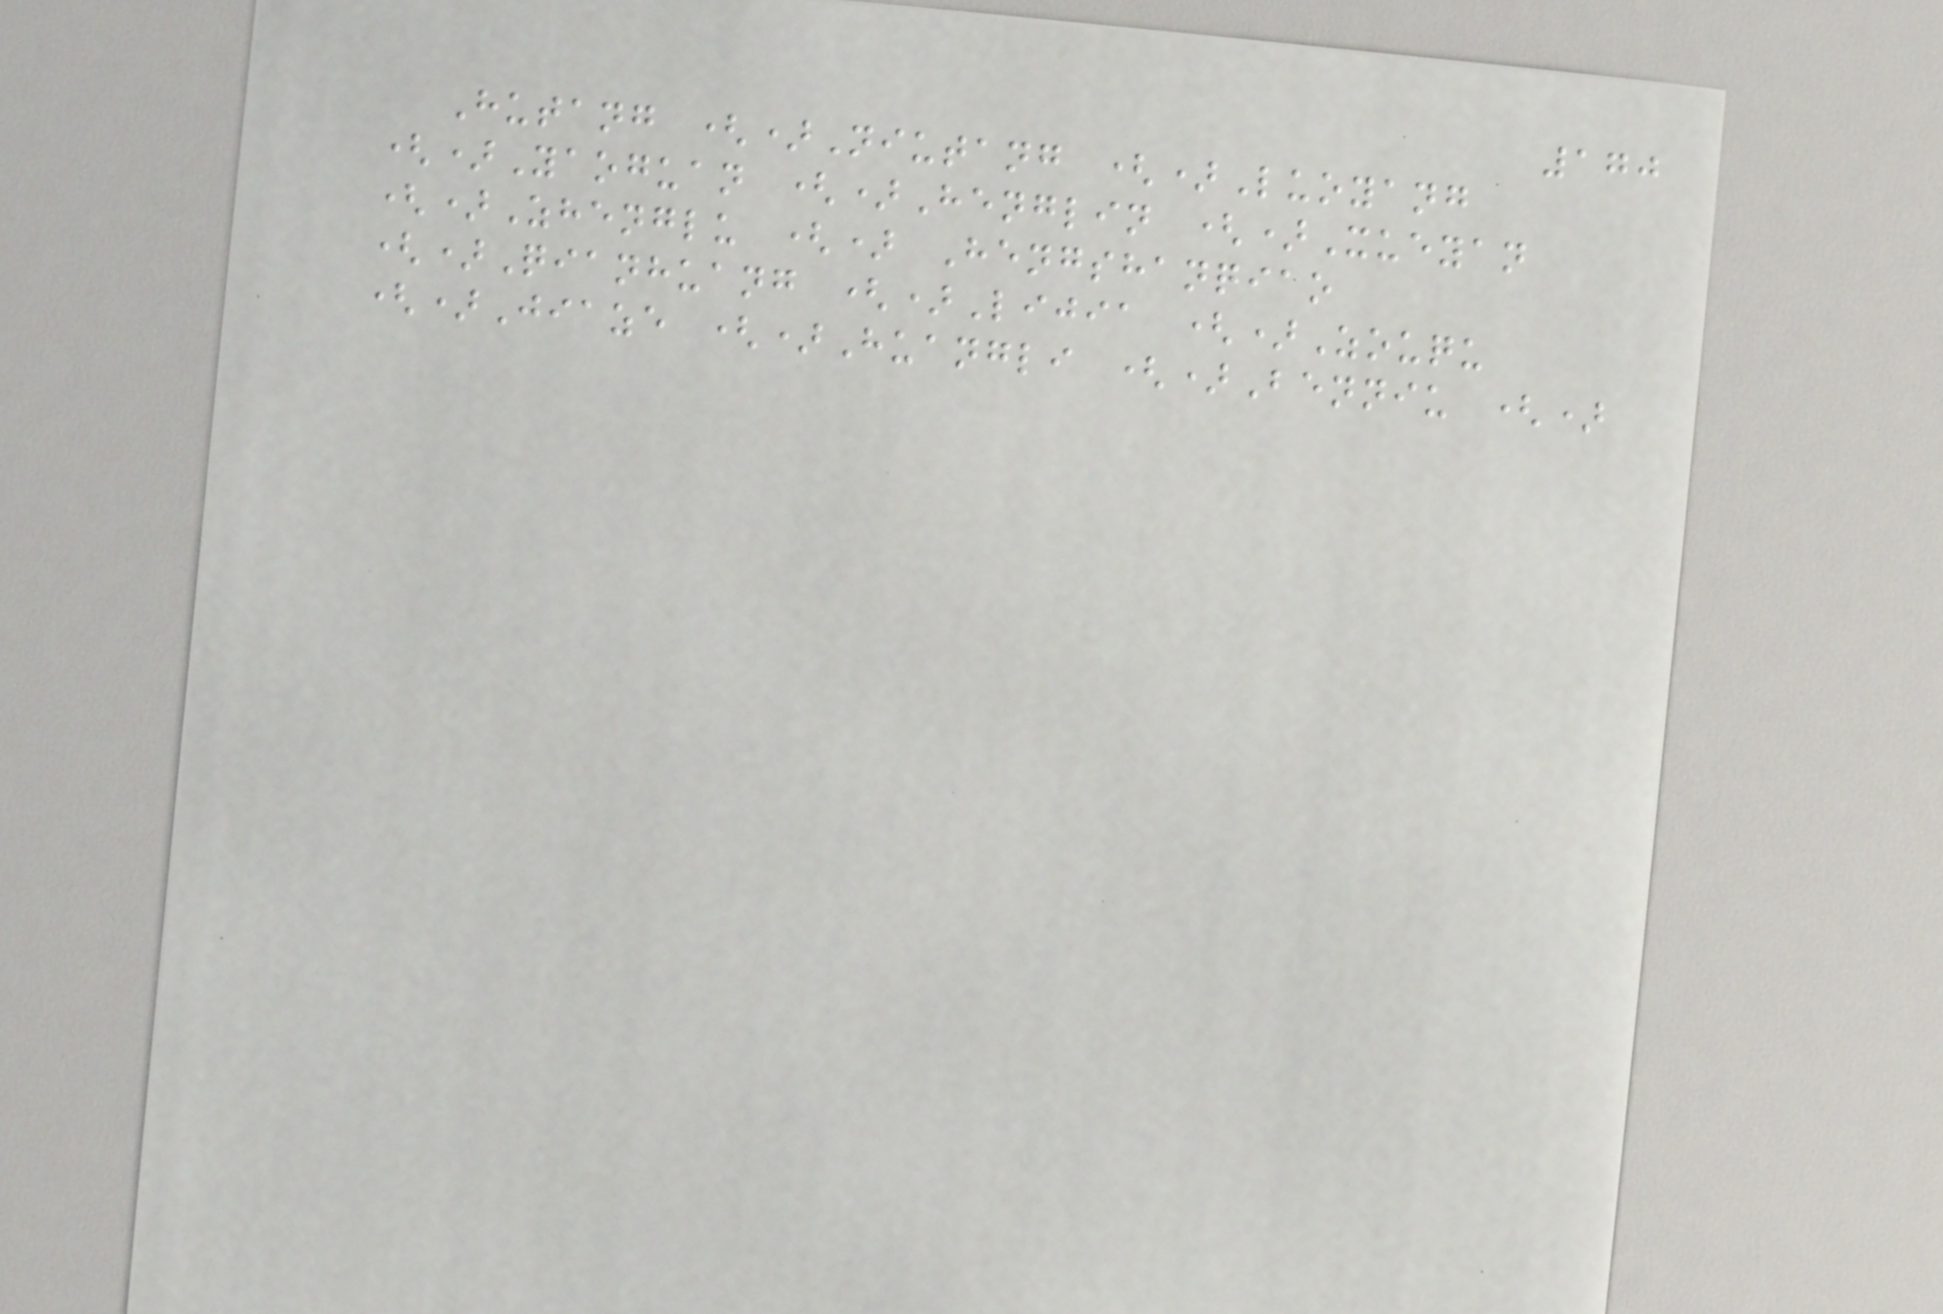170
Hutang ()Niutang ()Luoyang
()Yaoguan ()Henglin ()Xueyan
()Zhenglu () Hengshanqiao
()Qianhuang ()Lijia ()Zouqu
()Jiaze ()Huangli ()Benniu ()
